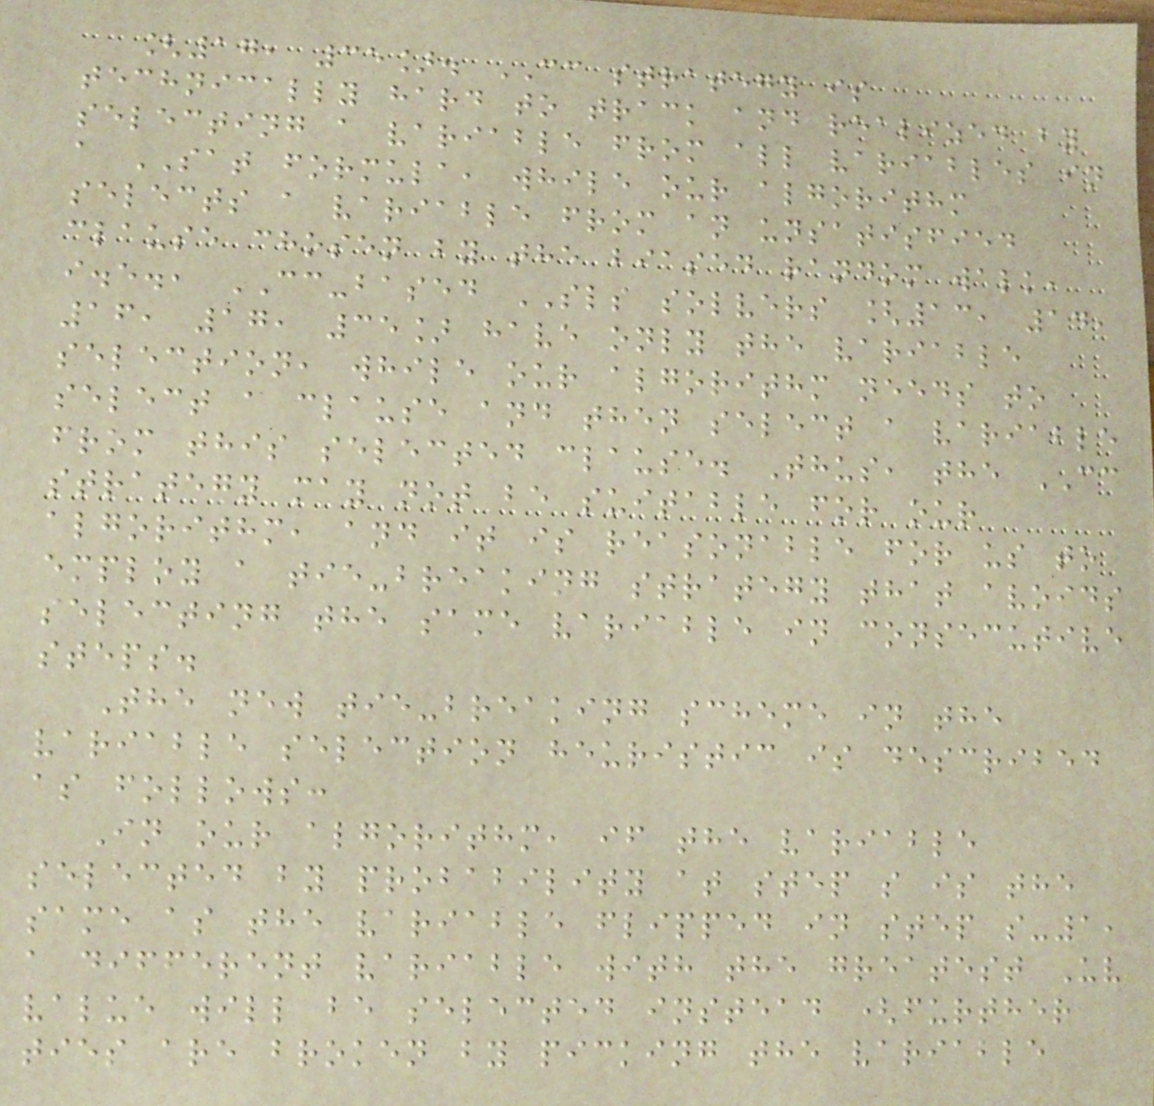[17, 35]. CC strategy is
technically hard to track and realized by
selecting a variable from all variables in
a SAT formula, while our algorithm
selects a variable from an unsatisfied
clause chosen by the biased random walk,
i.e., CC-based SLS solvers [13, 14,
16, 17, 35] have only the variable
selection, while our algorithm needs to
select a clause and then select a variable
from this selected clause. Thus, the CC
strategy may not be suitable for our
algorithm, and it is reasonable for us to
employ a tie-breaking strategy that avoids
selecting the same variable in consecutive
steps.
The new tie-breaking scheme in the
variable selection heuristic is described
as follows:
In our algorithm, if the variable
selected by probability at step s is the
same as the variable flipped in step s-1,
a different variable with the greatest Uv
value will be selected instead (further
ties are broken by picking the variable
